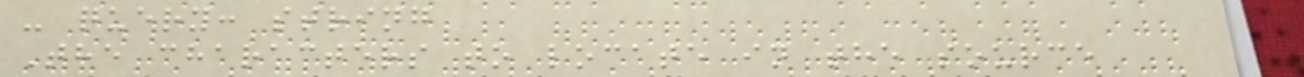- query: string
The characters to locate in the source
